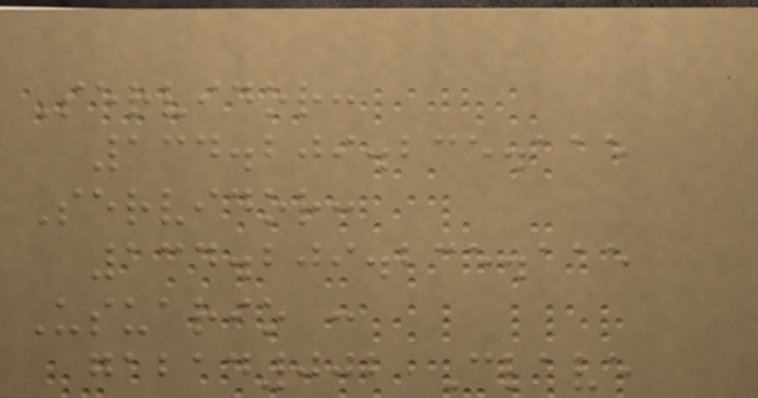Servidor:
134.209.235.115
Servidor:
134.209.235.115
Usuario :
gabad002 Clave
